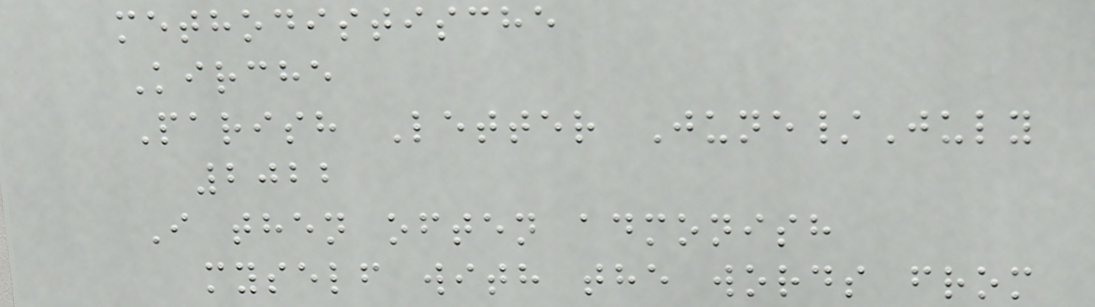methodistische
Kirche
Parish Letter June/July
2022
I then often admonish
myself with the words from
